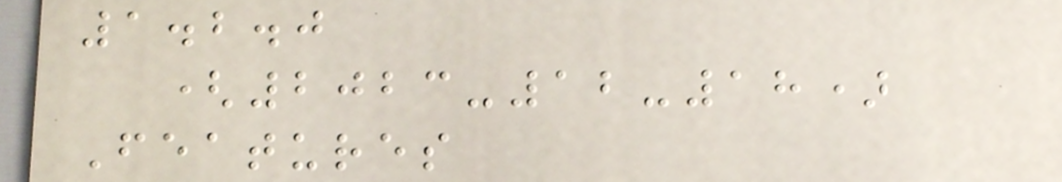1.2.0
(2023-12-18)
Features
